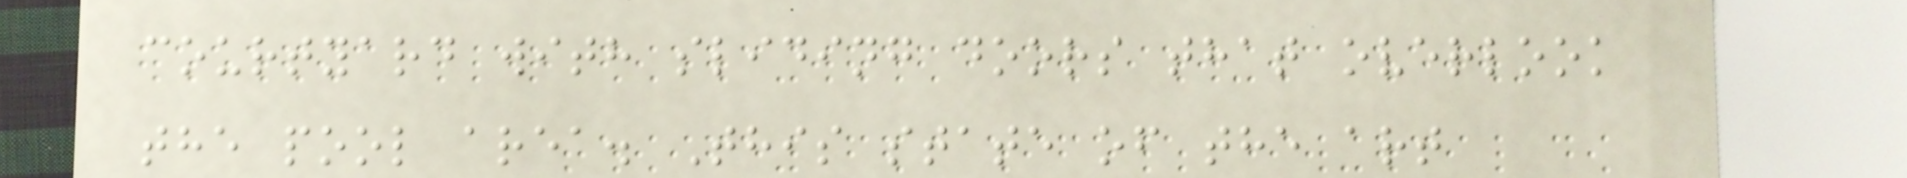courtyard with sliding doors that overlook
the pool area. This state of the art
